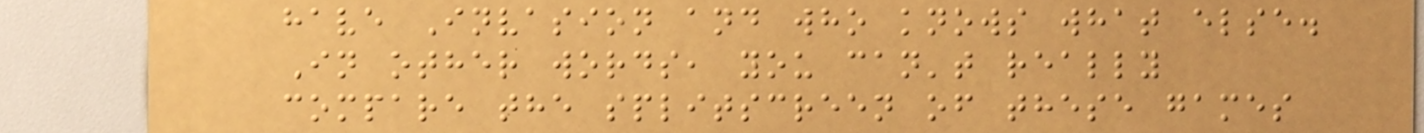have Invasion and who knows what else.
In other words, you can't really
compare the splitscreen of these games
